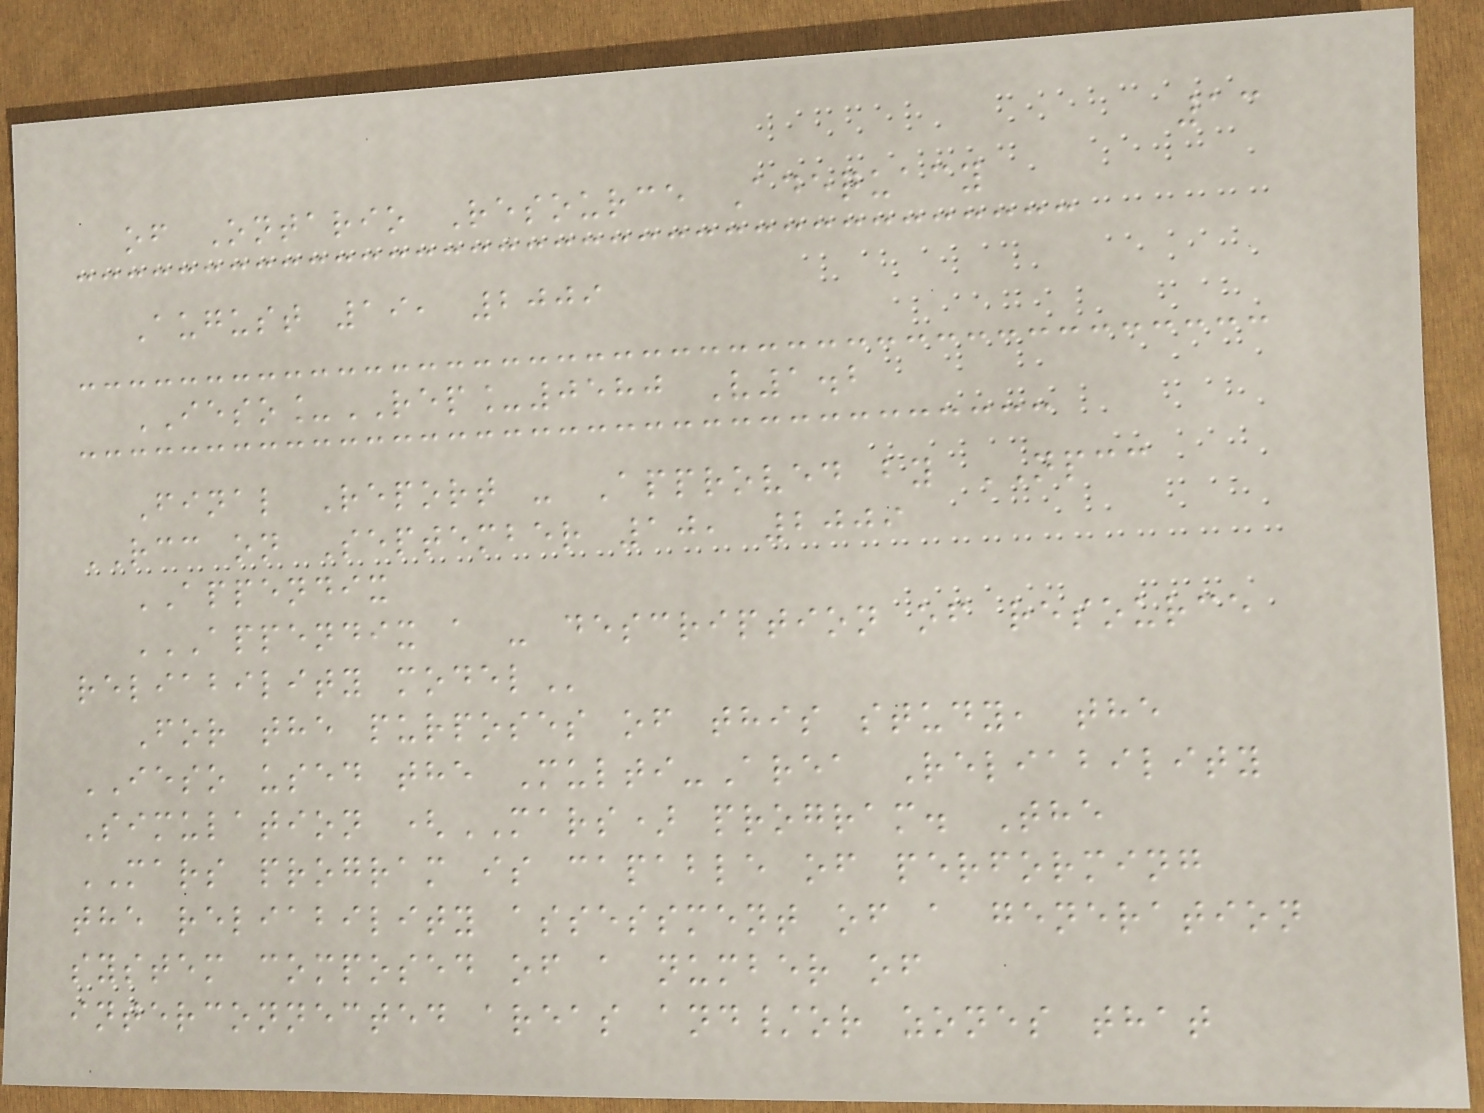13
of Ontario Resource Adequacy
August 19, 2009
IESO_REP_0580 V1.2
Final Report - Approved by NPCC
RCC on September 10, 2009
APPENDIX
APPENDIX A - DESCRIPTION OF RESOURCE
RELIABILITY MODEL
For the purposes of this study, the
IESO used the Multi-Area Reliability
Simulation (MARS) program. The
MARS program is capable of performing
the reliability assessment of a generation
system composed of a number of
interconnected areas and/or zones that
